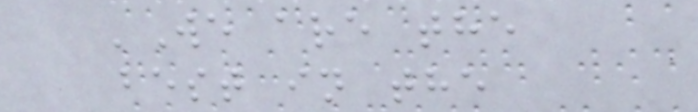'We are the
best in the
